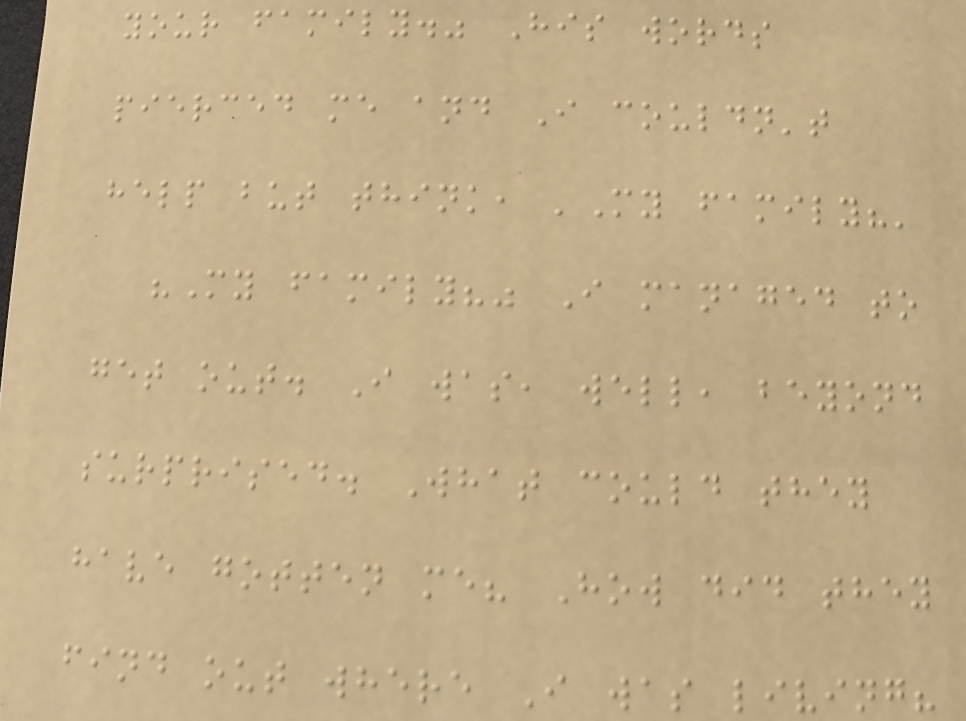your family." His words
pierced me and I couldn't
help but think, 'My family?'
"My family?" I managed to
get out. I was, well, beyond
surprised. What could they
have gotten me? How did they
find out where I was living?
